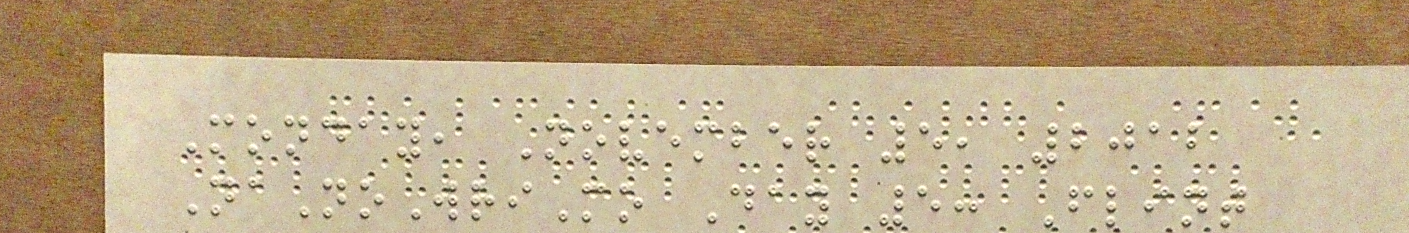Monday, November 5, 2012
NaNoWriMo Day 5: Flint
